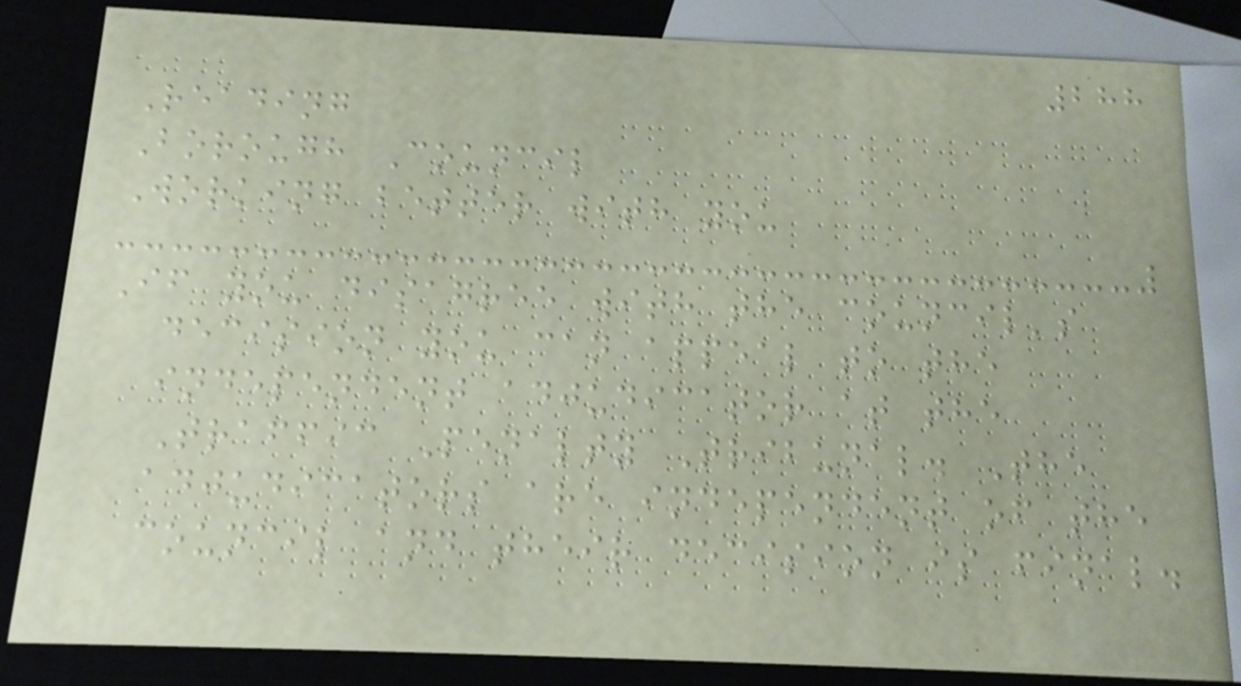288
Reading
Borough Council
Working better with you
If you disagree with the council's
decision you can appeal to the
independent adjudicator at the
Traffic Penalty Tribunal. The
adjudicators are independent of the
council and their decision is final.
